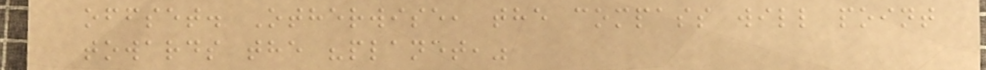offset. Otherwise, the compass will point
towards the "planet,"
